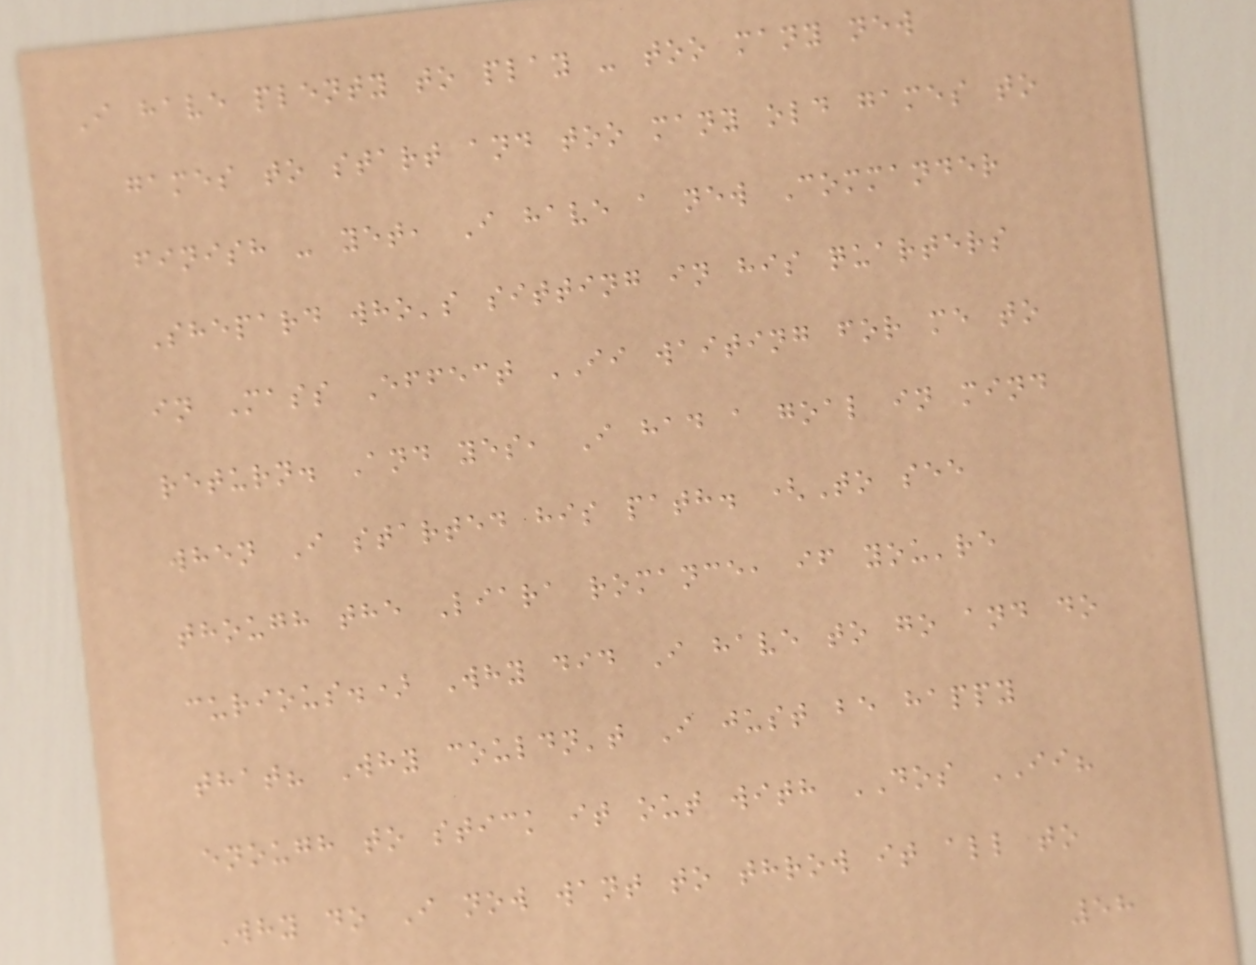I have plenty to play - too many new
games to start and too many old games to
finish - yet, I have a new Commander
Shepard who's sitting in his quarters
in Mass Effect II waiting for me to
return. And yes, I had a goal in mind
when I started his path. (To see
though the Liara romance, if you're
curious.) Why did I have to go and do
that? Why couldn't I just be happy
enough to stick it out with DOS II?
Why do I now want to throw it all to
58
